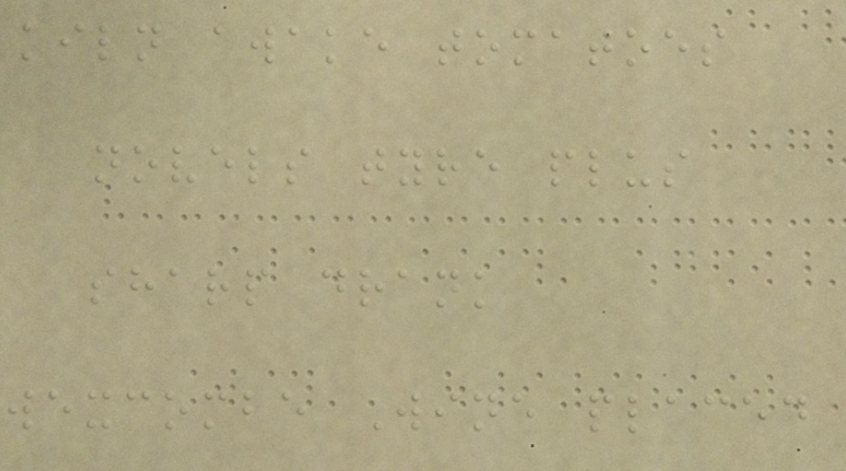kiln awake tomatoes
novels tyre plus
sharp drank
wexcombe Wine placed
